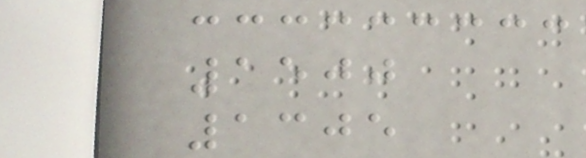1500
1305
